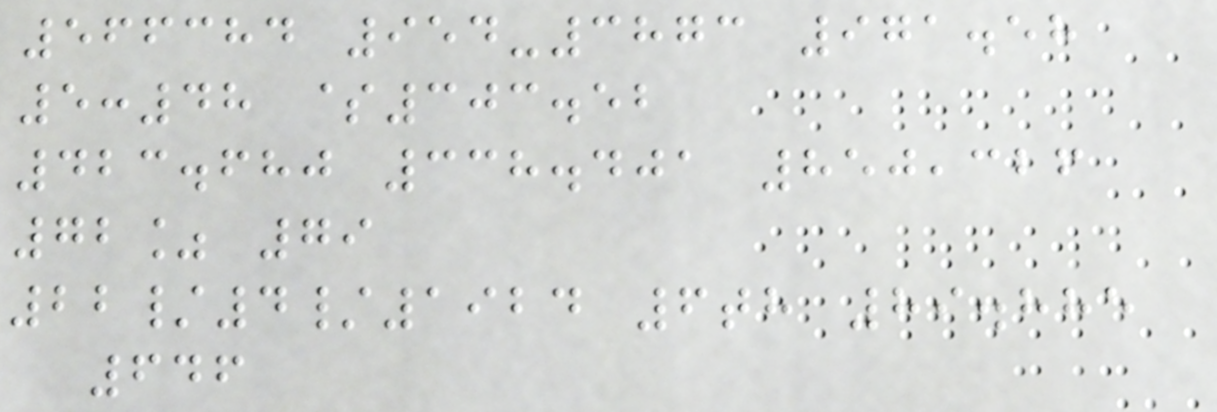566384 954-3873 971.58
5:48 $303.52
423.680 338.401 850,326
72% 79
22/4/1924 6th 89.885
646
